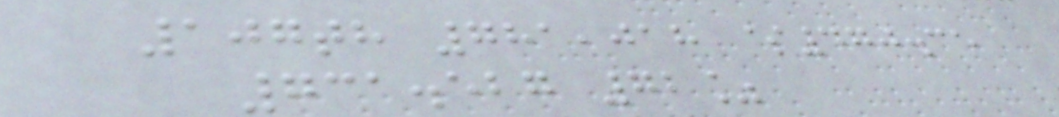107th 781,018 $470.35
731.527 72%
